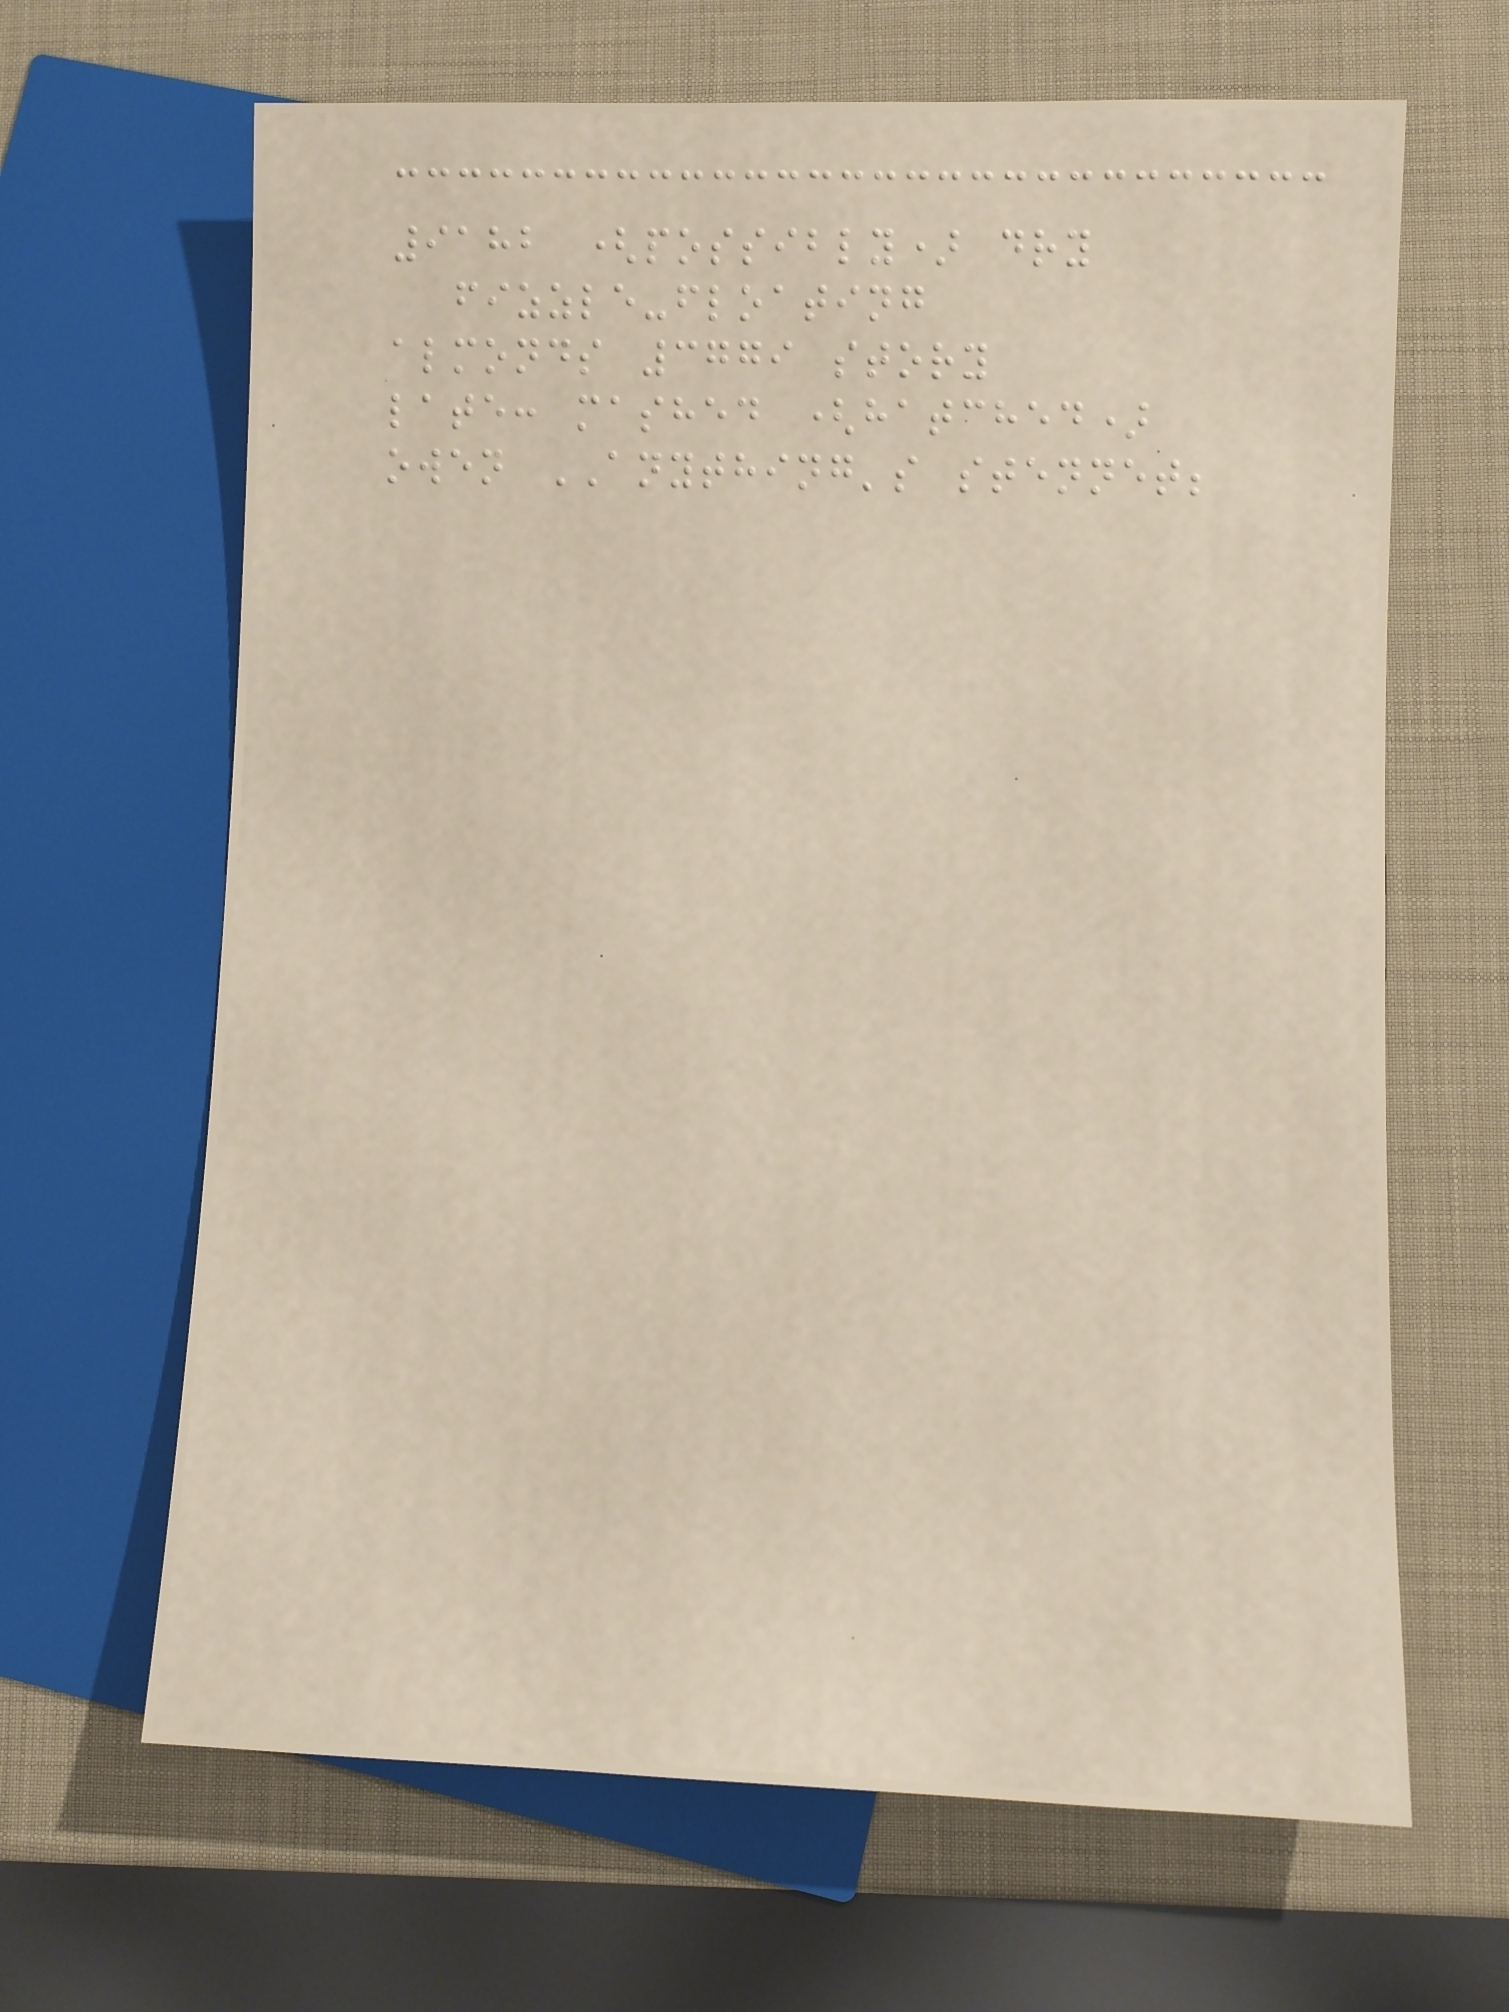9182 (possibly) dry
fizzle-floating
almonds 3779 story
late: mashed (hatched)
owen ANYTHING's stennet;
